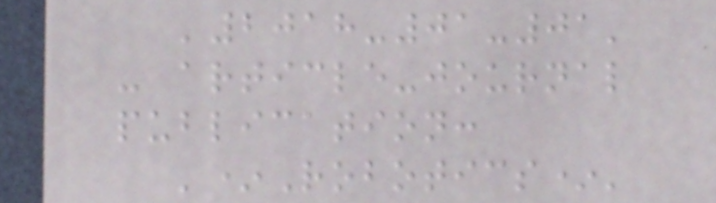'2018-01-01'
- article-journal
publication:
'*Robotics*'
